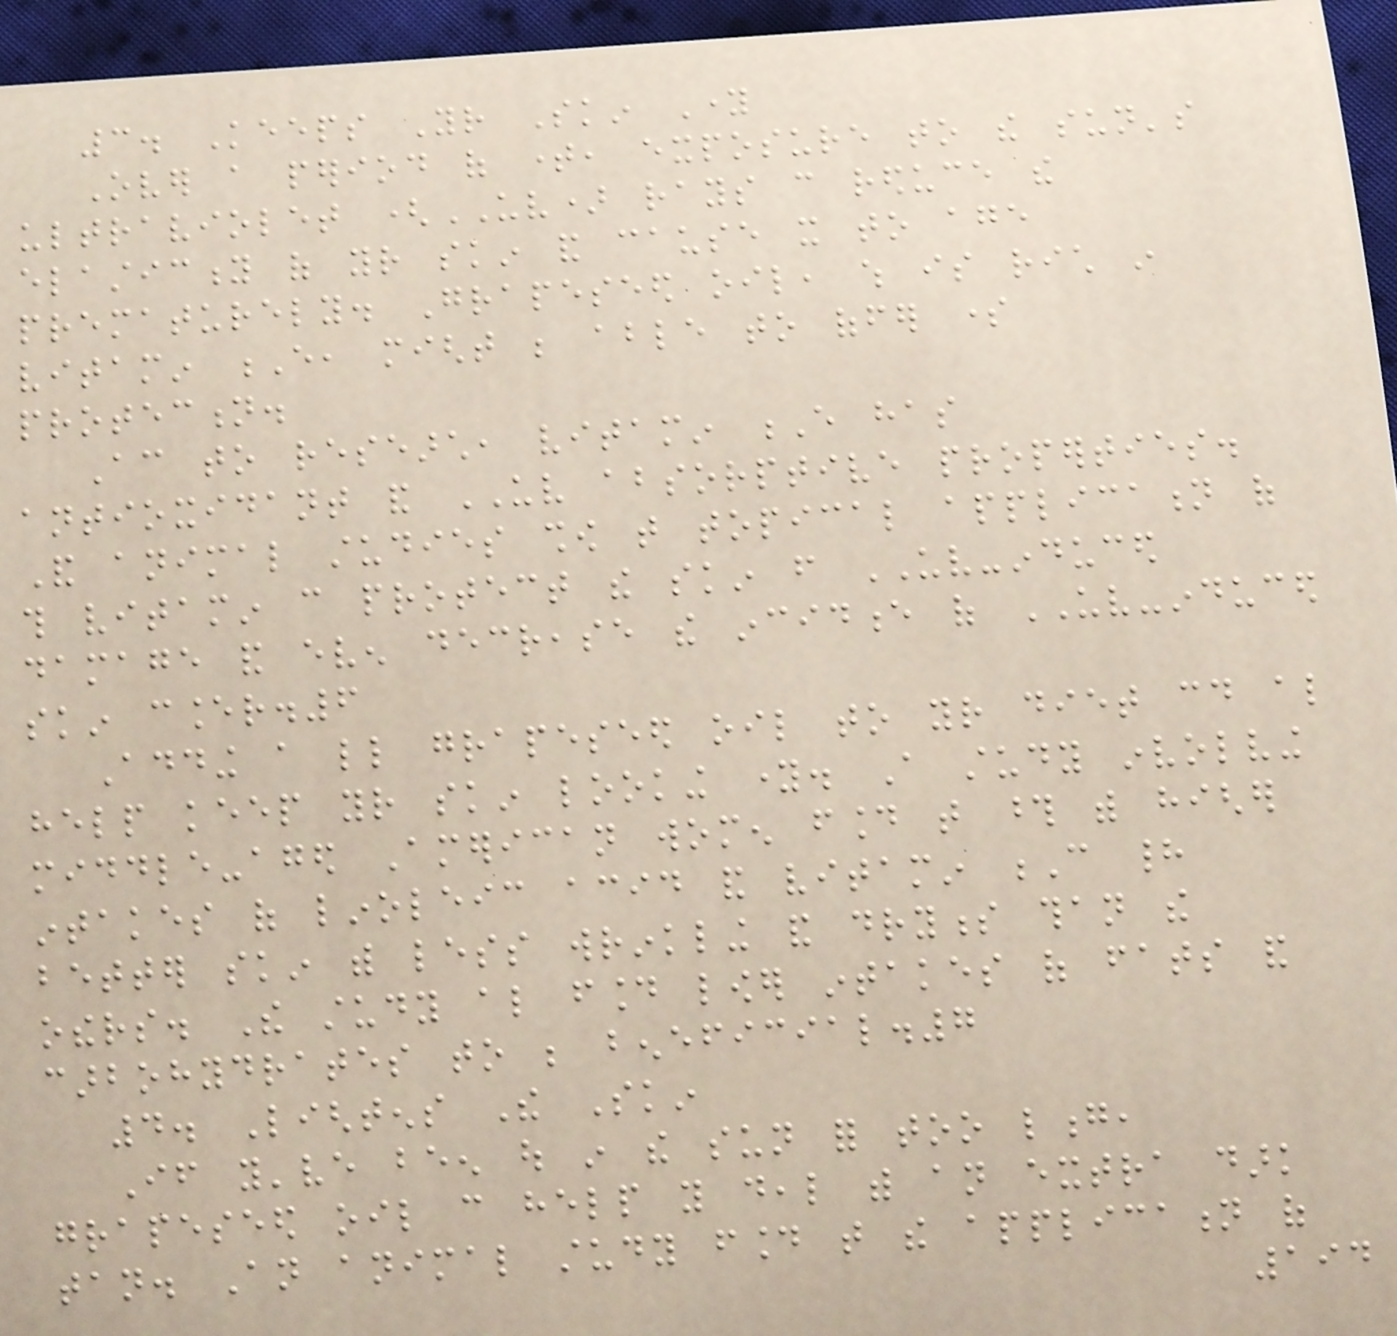3. Keeps Your Skin Young
Over a period of time, exposure to the sun's
ultraviolet (UV) rays can reduce the
elasticity of your skin and cause it to age
prematurely. Grapeseed oil, which is rich in
vitamin E, might be able to offer some
protection.
According to research, vitamin E has
antioxidant and UV absorptive properties.
And animal studies show that topical application of
this vitamin can protect the skin from UV-induced
damage and even decrease the incidence of UV-induced
skin cancer.6
Adding a little grapeseed oil to your diet could also
help keep your skin looking young. A study involving
middle-aged American women found that those with higher
intakes of linoleic acid and vitamin C had
better skin with less wrinkling and dryness than the
others. The study also found lower intakes of fats and
carbohydrates to be beneficial.7
4. Lightens The Skin
If you've been out in the sun for too long,
grapeseed oil can help you deal with an extra dark
tan. An animal study found that the application of
194
